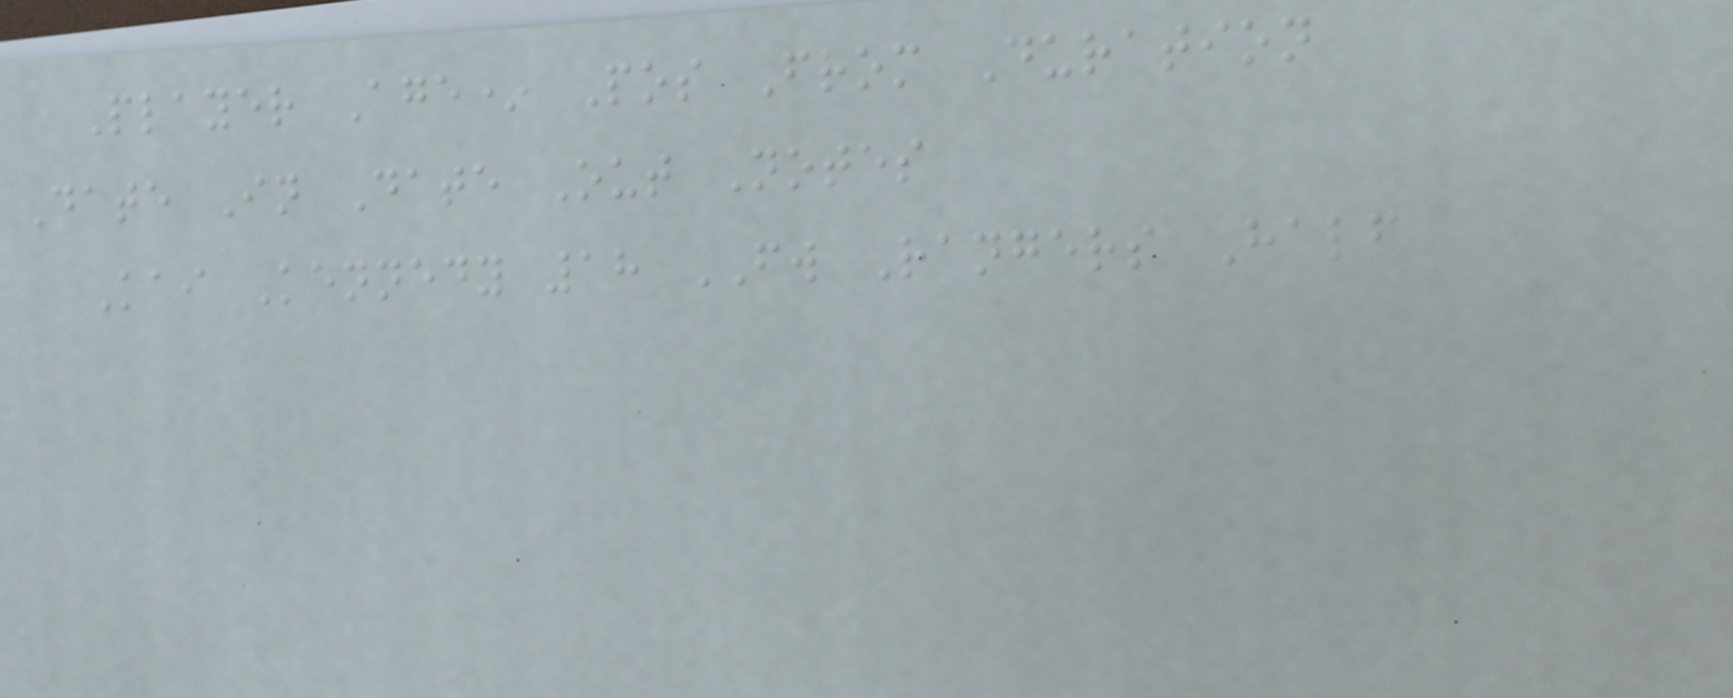Player Age* Pos From Duration
Date In Date Out Notes
Kai Kennedy 18 FW Rangers Half
